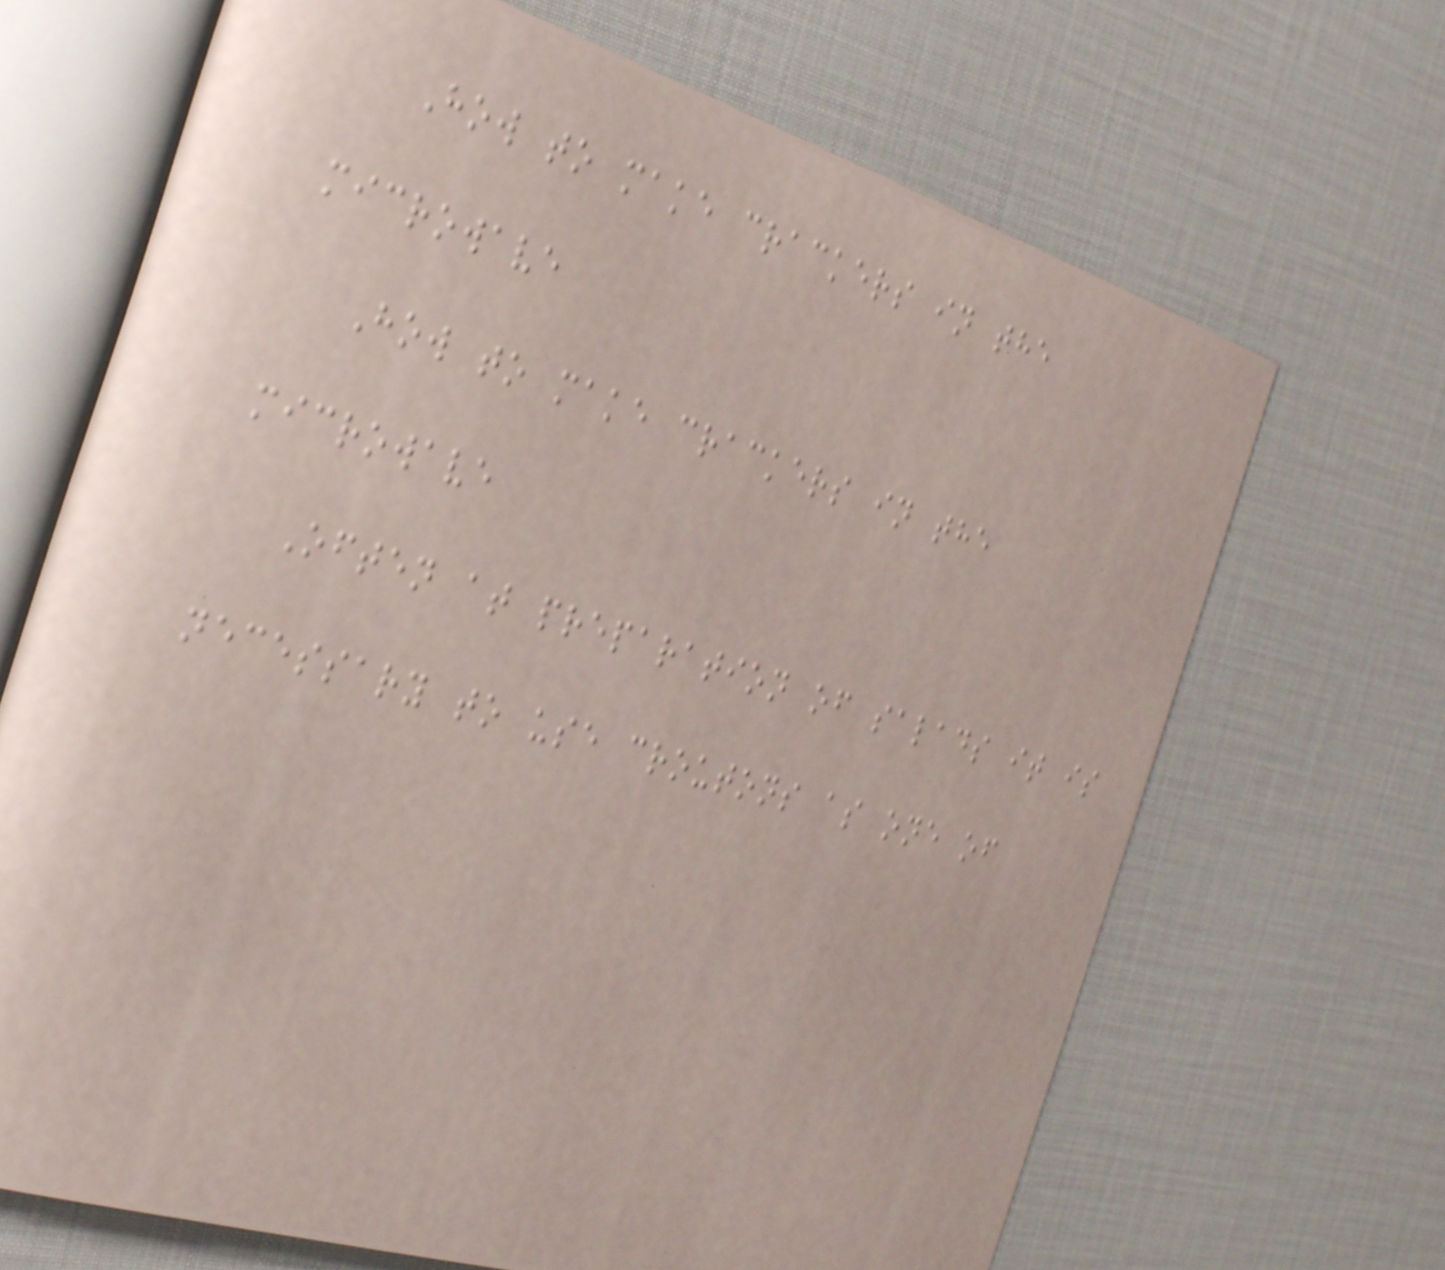How to make crackers in the
microwave
How to make crackers in the
microwave
Often at preparation of salads it is
necessary to use croutons as one of
